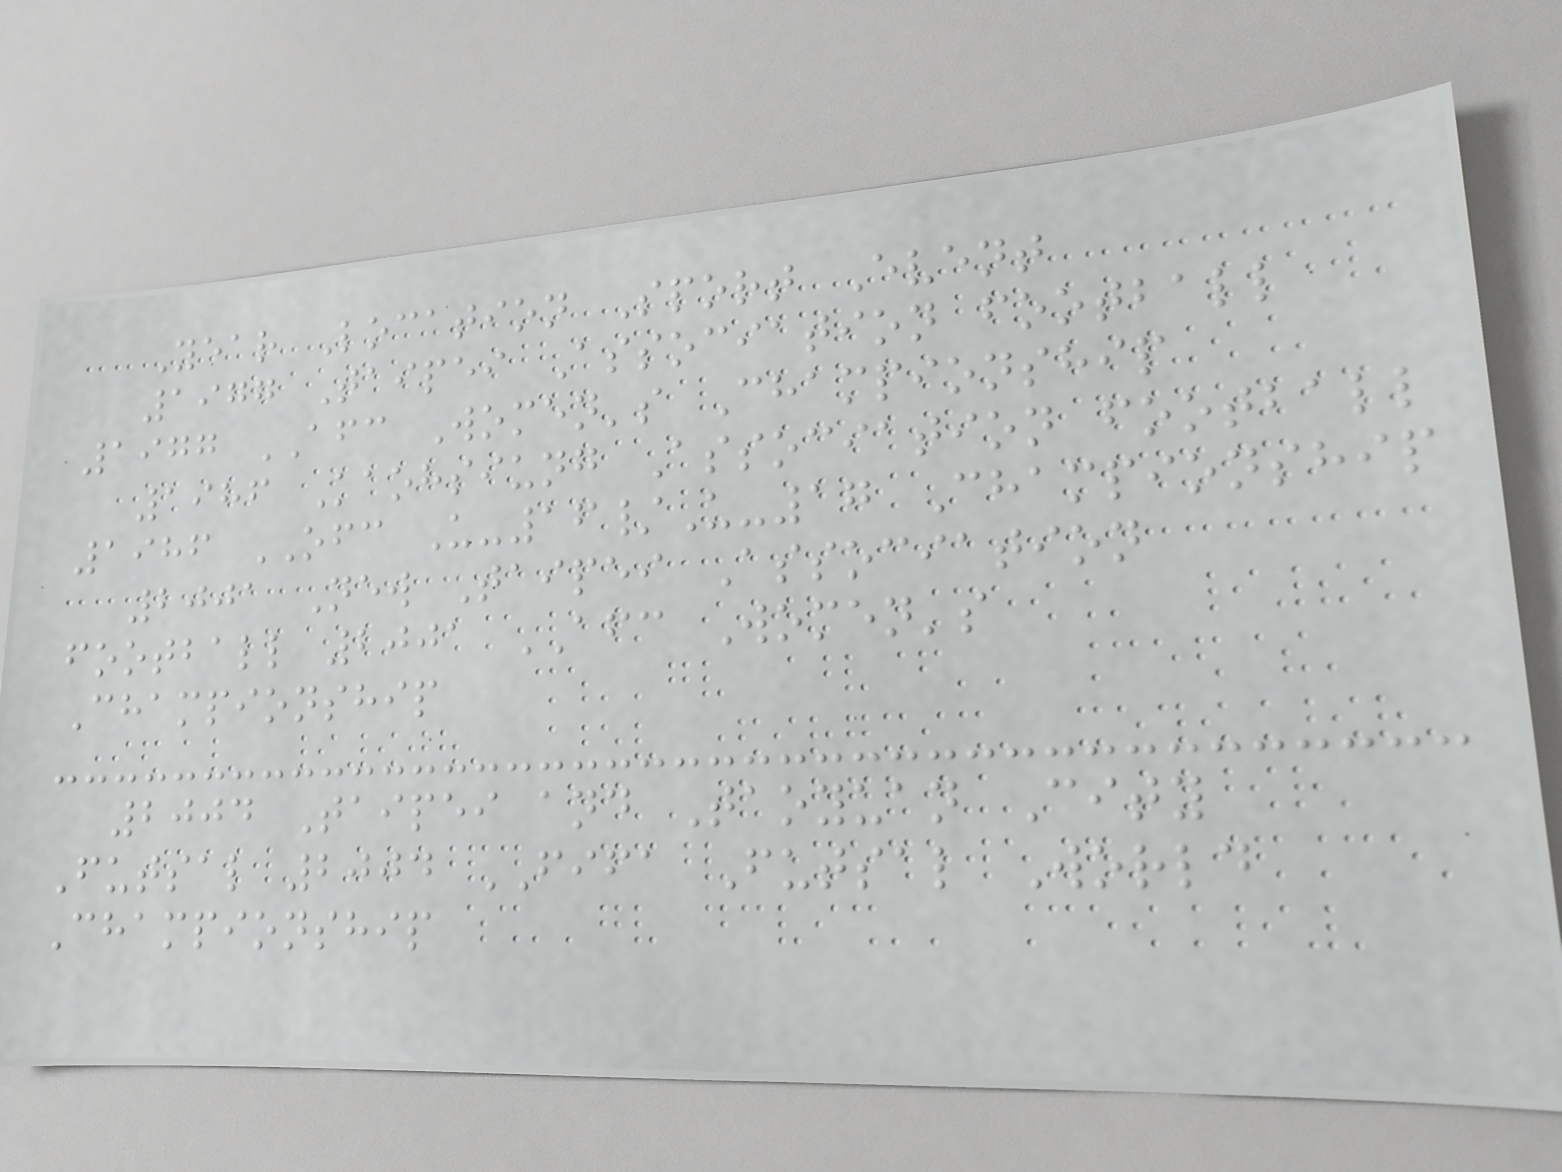Year Location Sport Event
1977 Taipei Association football
1977 AFC Women's Championship
1986 Kaohsiung Association football
1986 OFC U-16/U-17 Championship
2001 New Taipei Association
football 2001 AFC Women's
Championship
2004 Taipei and Taoyuan City
Futsal 2004 FIFA Futsal World
Championship
